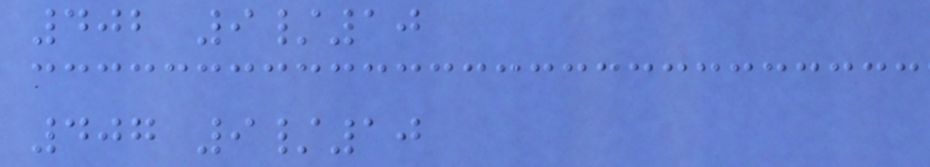402 9/10
407 9/10
